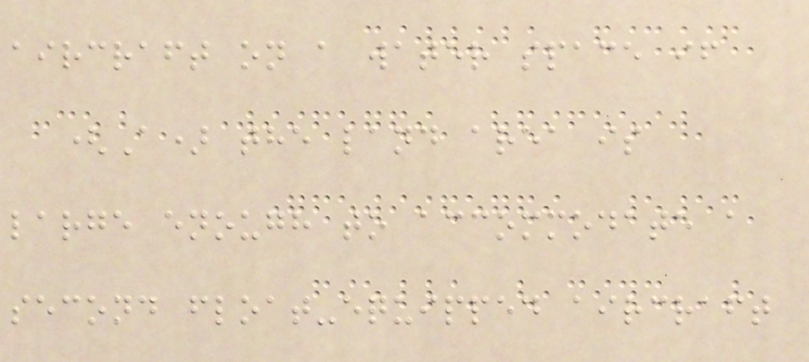aircraft on a water space if
(A) the land area is
large enough to accommodate a
second float-equipped aircraft
